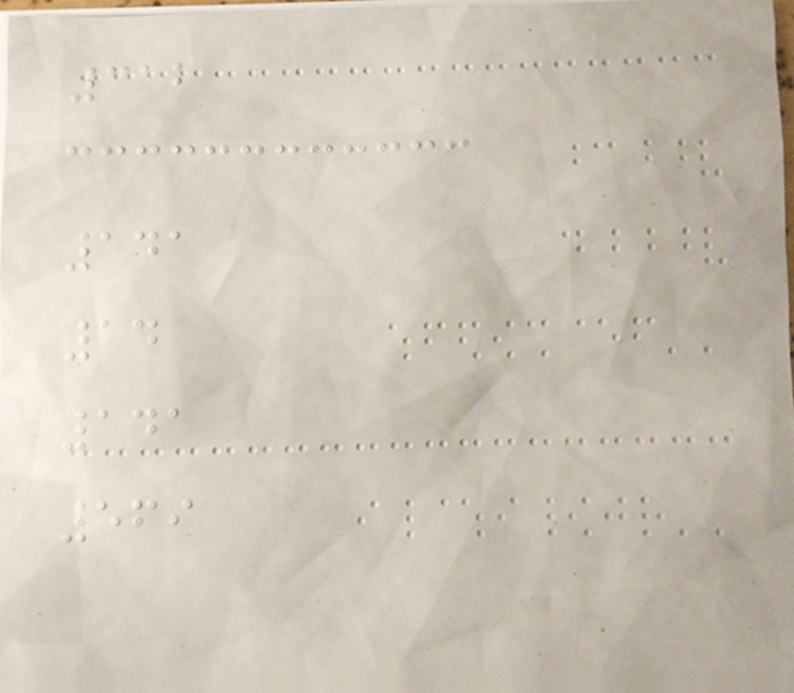312
141
14
141
569
